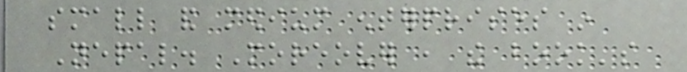small and medium enterprises in
Nepal. Moreover , the book's
